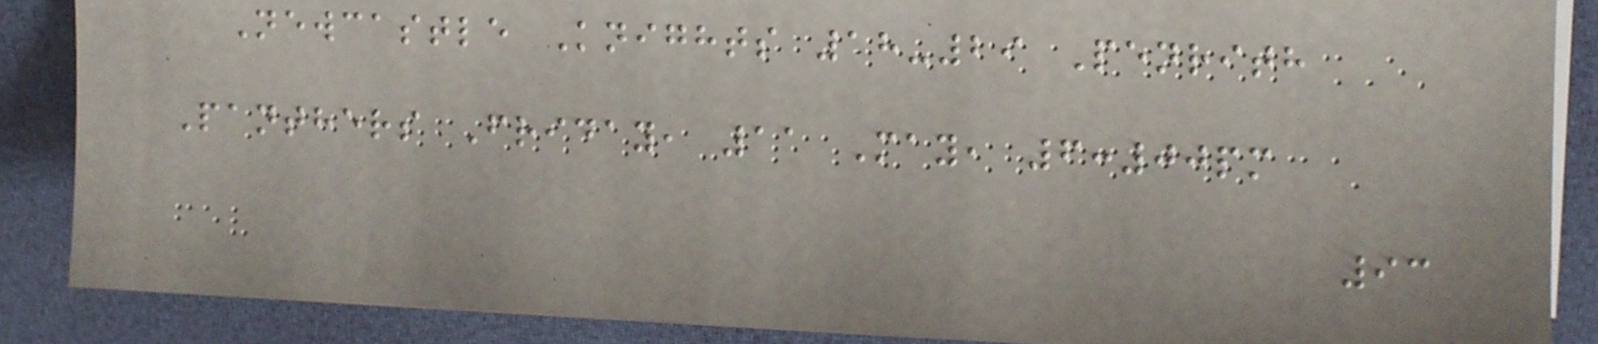Newcastle Knights 18-29 Penrith
Panthers Friday, 11 May, 6:00pm
93
